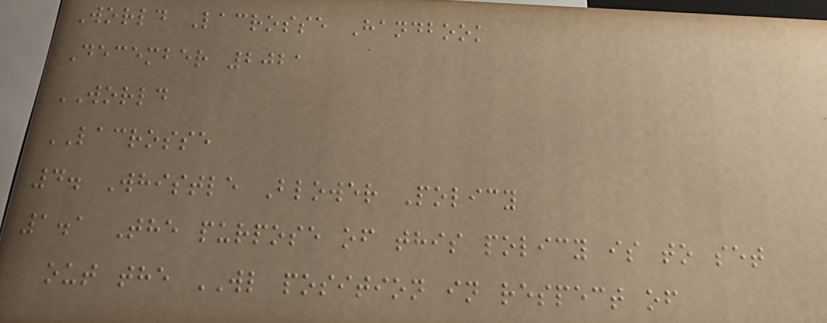World Lacrosse Handbook
December 2021
WORLD
LACROSSE
4. Whistle Blower Policy
1.1 The purpose of this policy is to set
out the WL position in respect of
